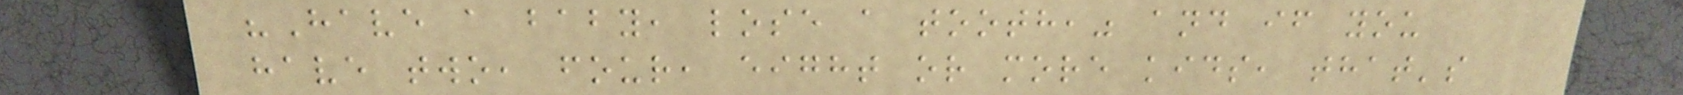"Have a baby, lose a tooth," and if you
have two, four, eight or more kids, that's
